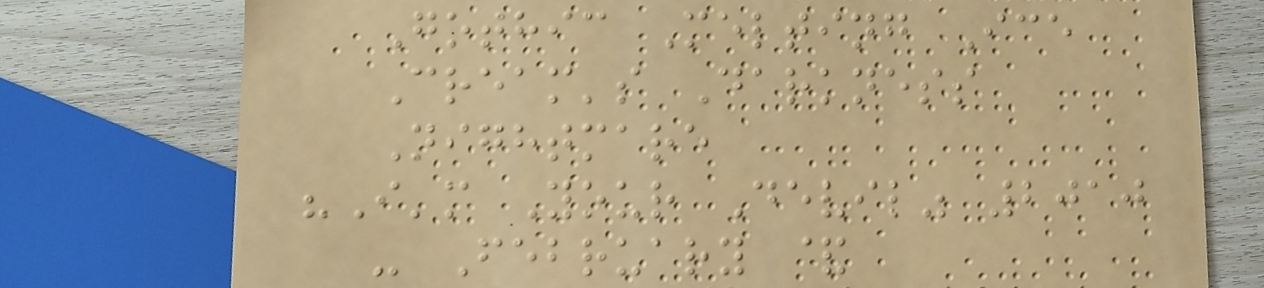Gothic Melting Ice
Cream's Darkness
Nightmare
"I'm Your Devil" 2010
- February &
